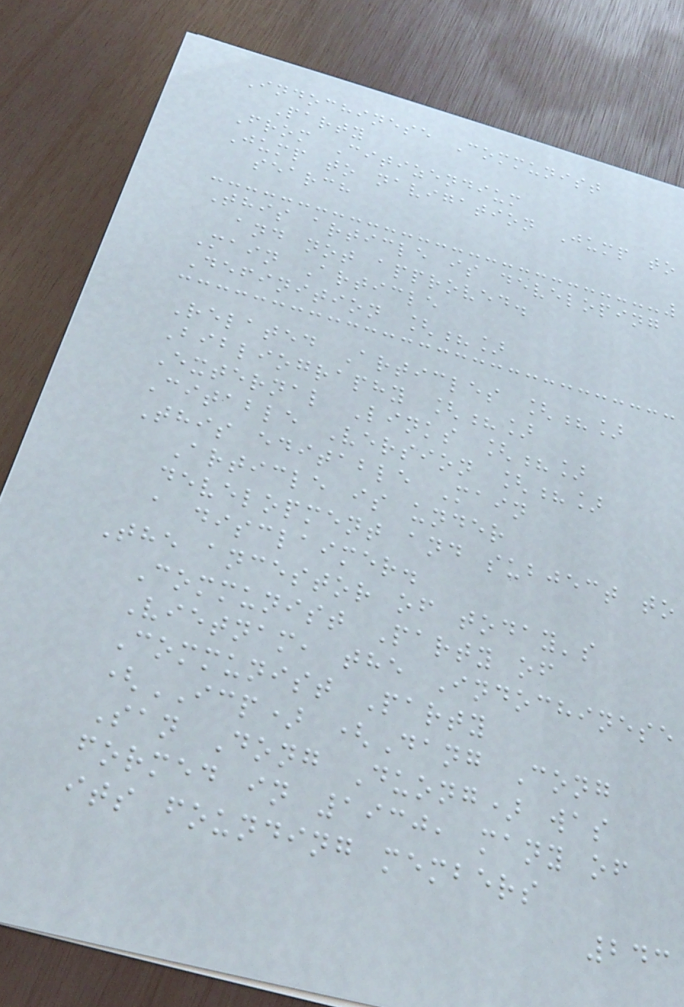Indochinese Communist
Party
From Citizendium
Jump to navigation Jump to
search
This article is developing
and not approved.
Main Article
Definition [?]
Related Articles [?]
Bibliography [?]
External Links [?]
Citable Version [?]
This editable Main
Article is under
development and subject to
a disclaimer.
The ancestor of today's
Communist Party of
Vietnam, the Indochinese
Communist Party
(ICP) (Dang Cong
San Dong Duong) was
formed in 1930, many of
its founding members
243
